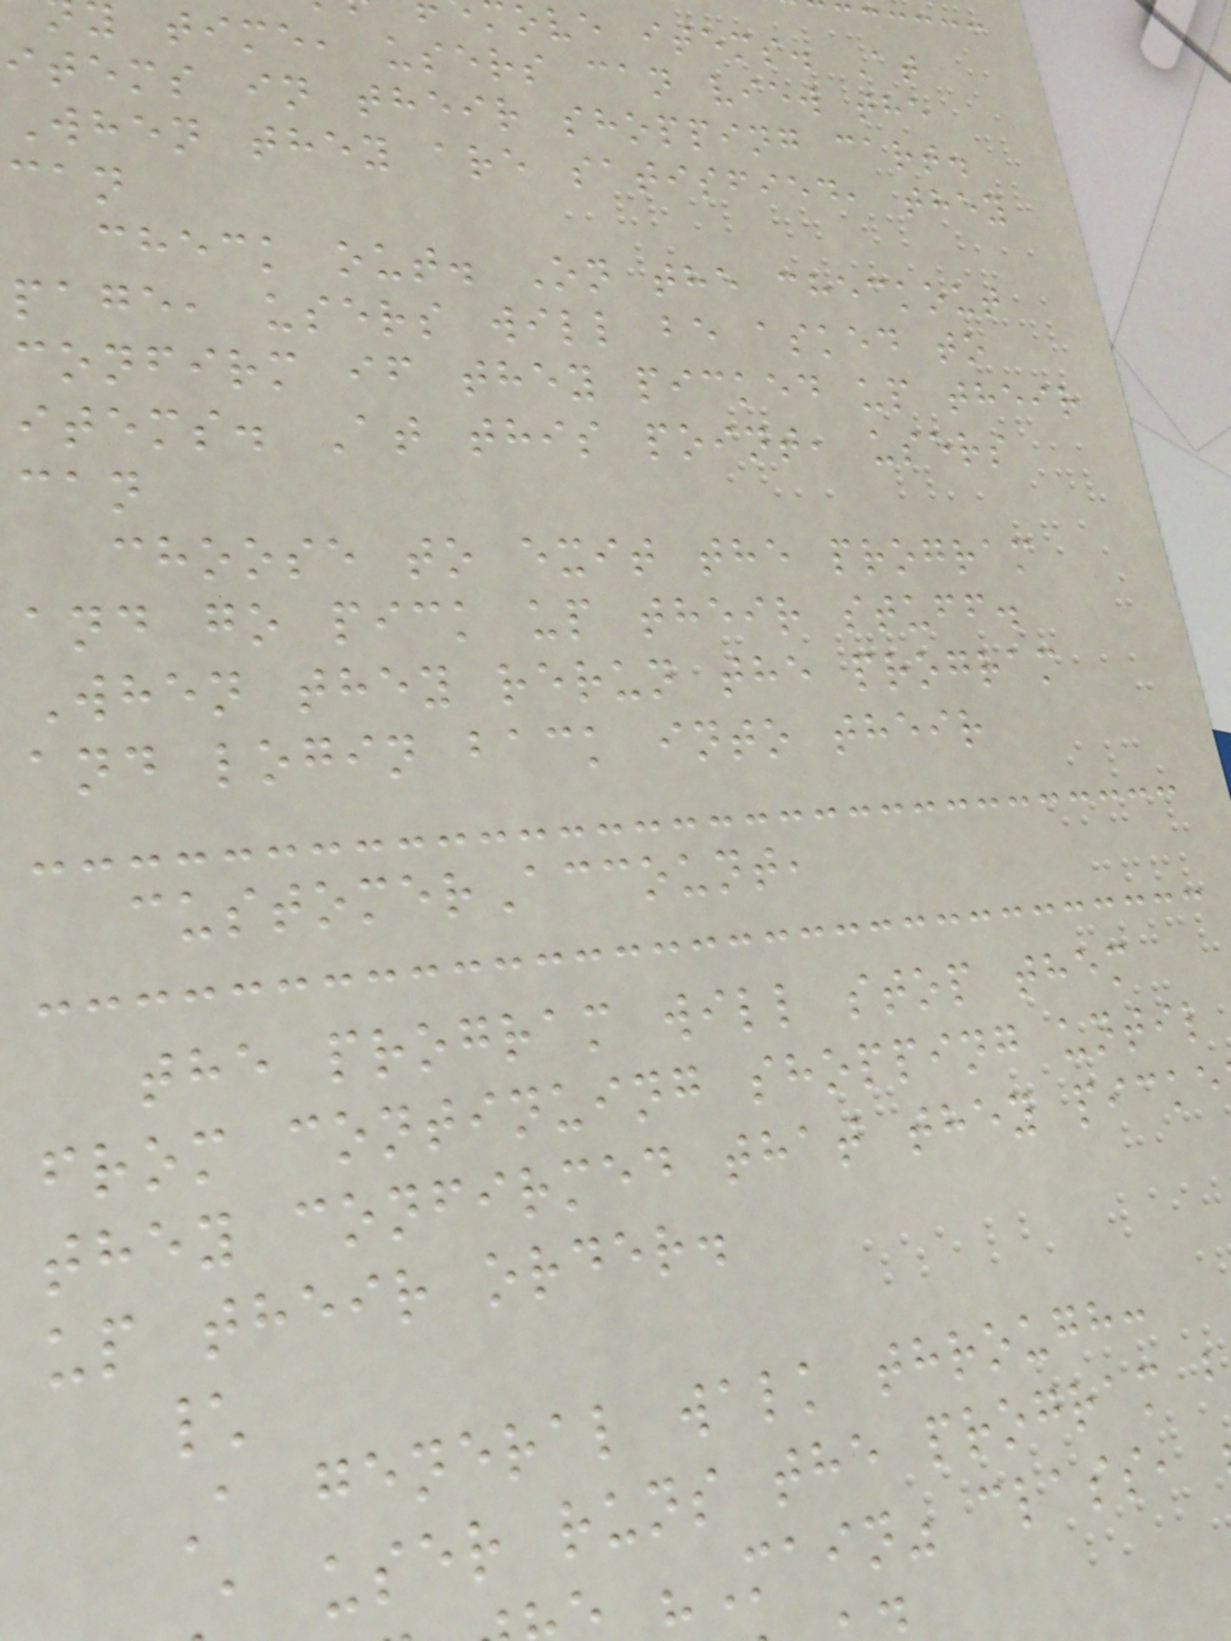ove items. At
time, users can view the
items in their shopping cart.
When they are satisfied, they
can
check out. On the checkout
page, users will be asked to
confirm if they picked up their
items. At this point, users
can
choose to exit the program
and go pick up their stuff.
When they rerun the program
and login back into their
customerAccount,
the program will stop them
from continuing shopping until
they confirmed that they picke
up their order.
\
A general walk through:
user runs the program b
"Main" class,
